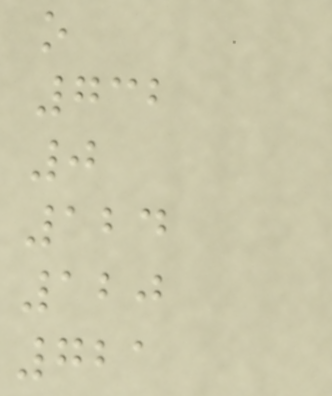o
732
0
124
120
721
